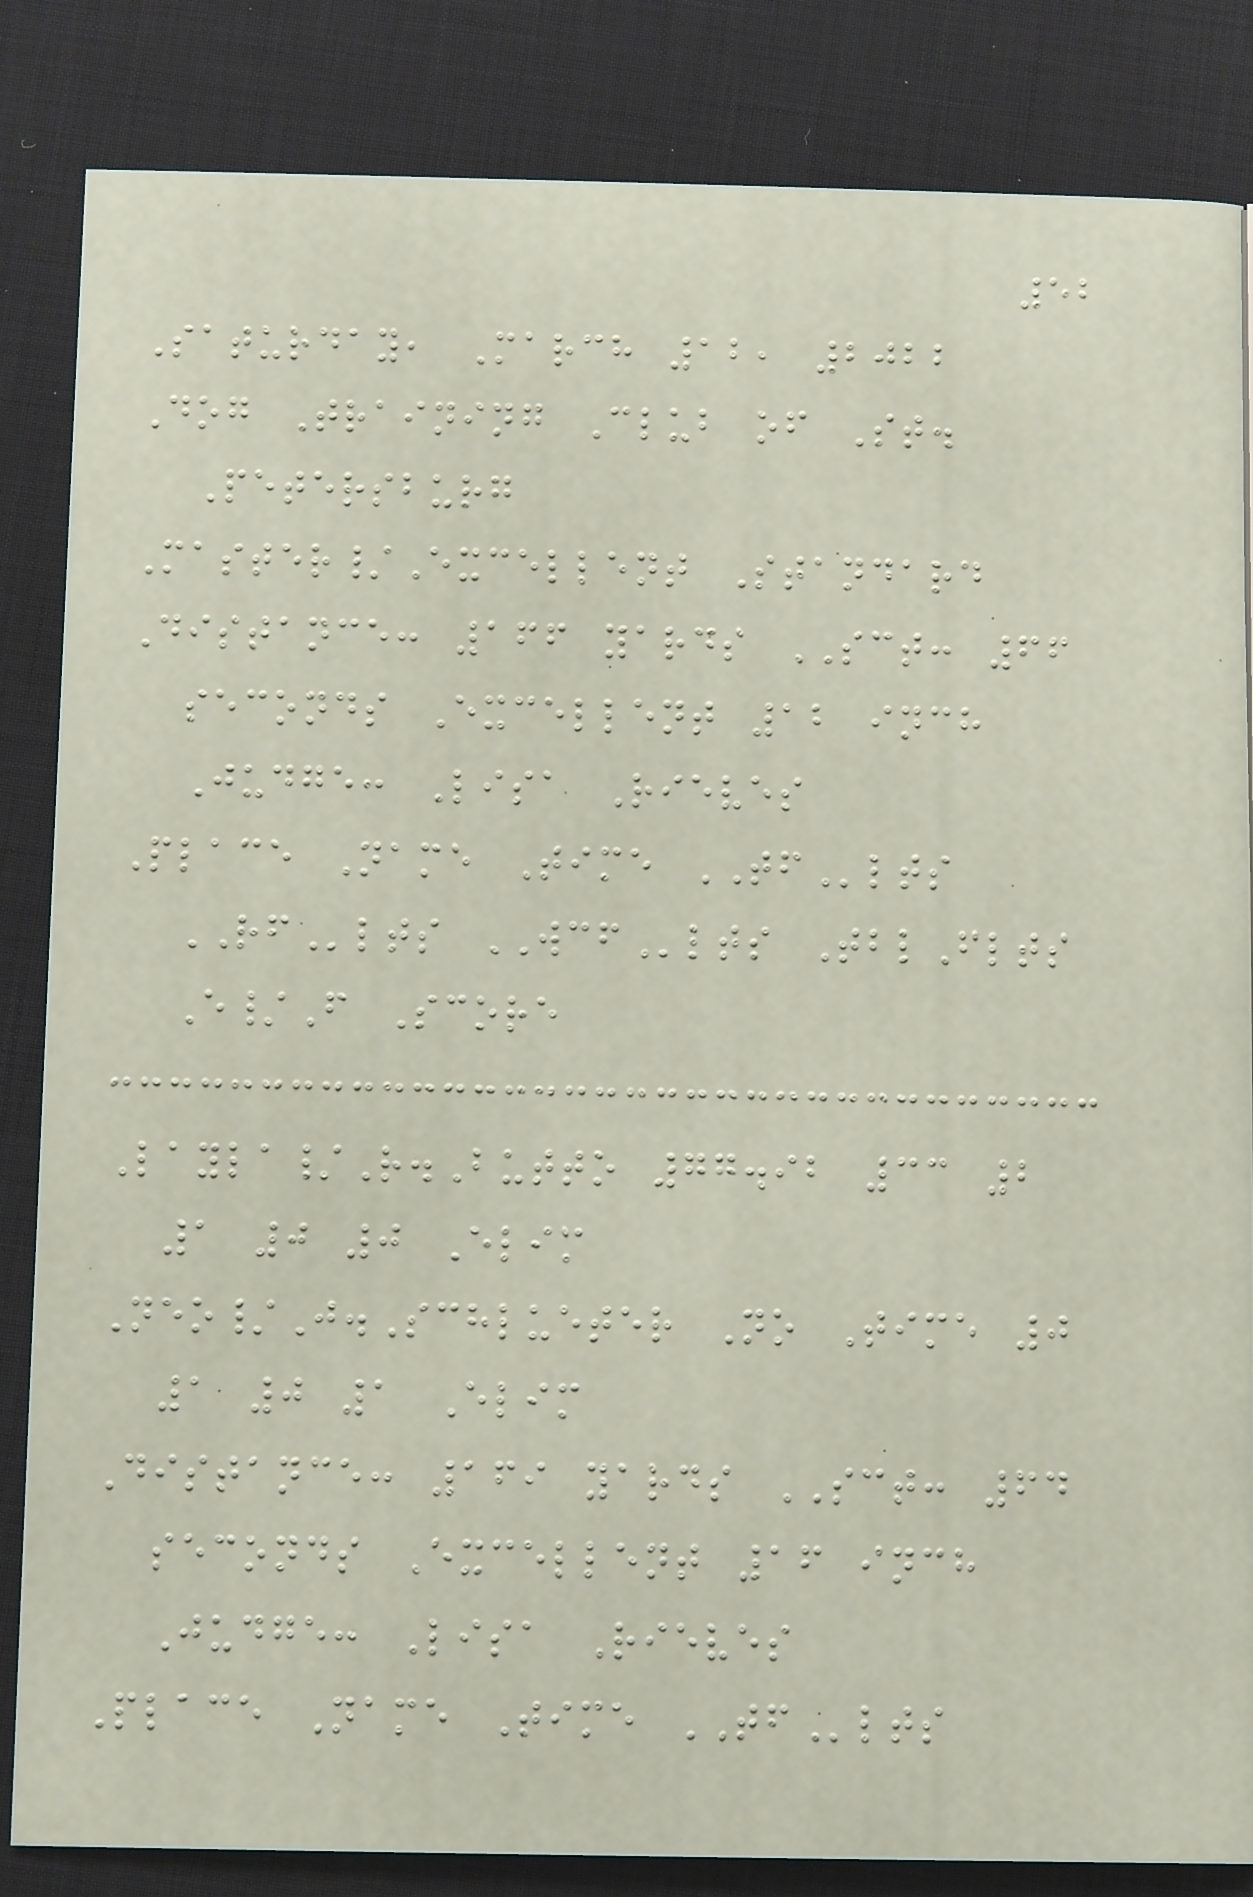52
Saturday, March 12, 2022
Dog Training Club of St.
Petersburg
Master/Excellent Standard
Distance: 166 yards SCT: 66
seconds Excellent 12 inch
Judge: Lisa Rieves
Place Name Time TFlts
RFlts WCFlts TblFlts
E/F Score
Layla/R.Butto 77.92 33 2
1 0 0 Elim
Neo/J.Schlueter No Time 0
1 0 1 Elim
Distance: 169 yards SCT: 64
seconds Excellent 16 inch
Judge: Lisa Rieves
Place Name Time TFlts
